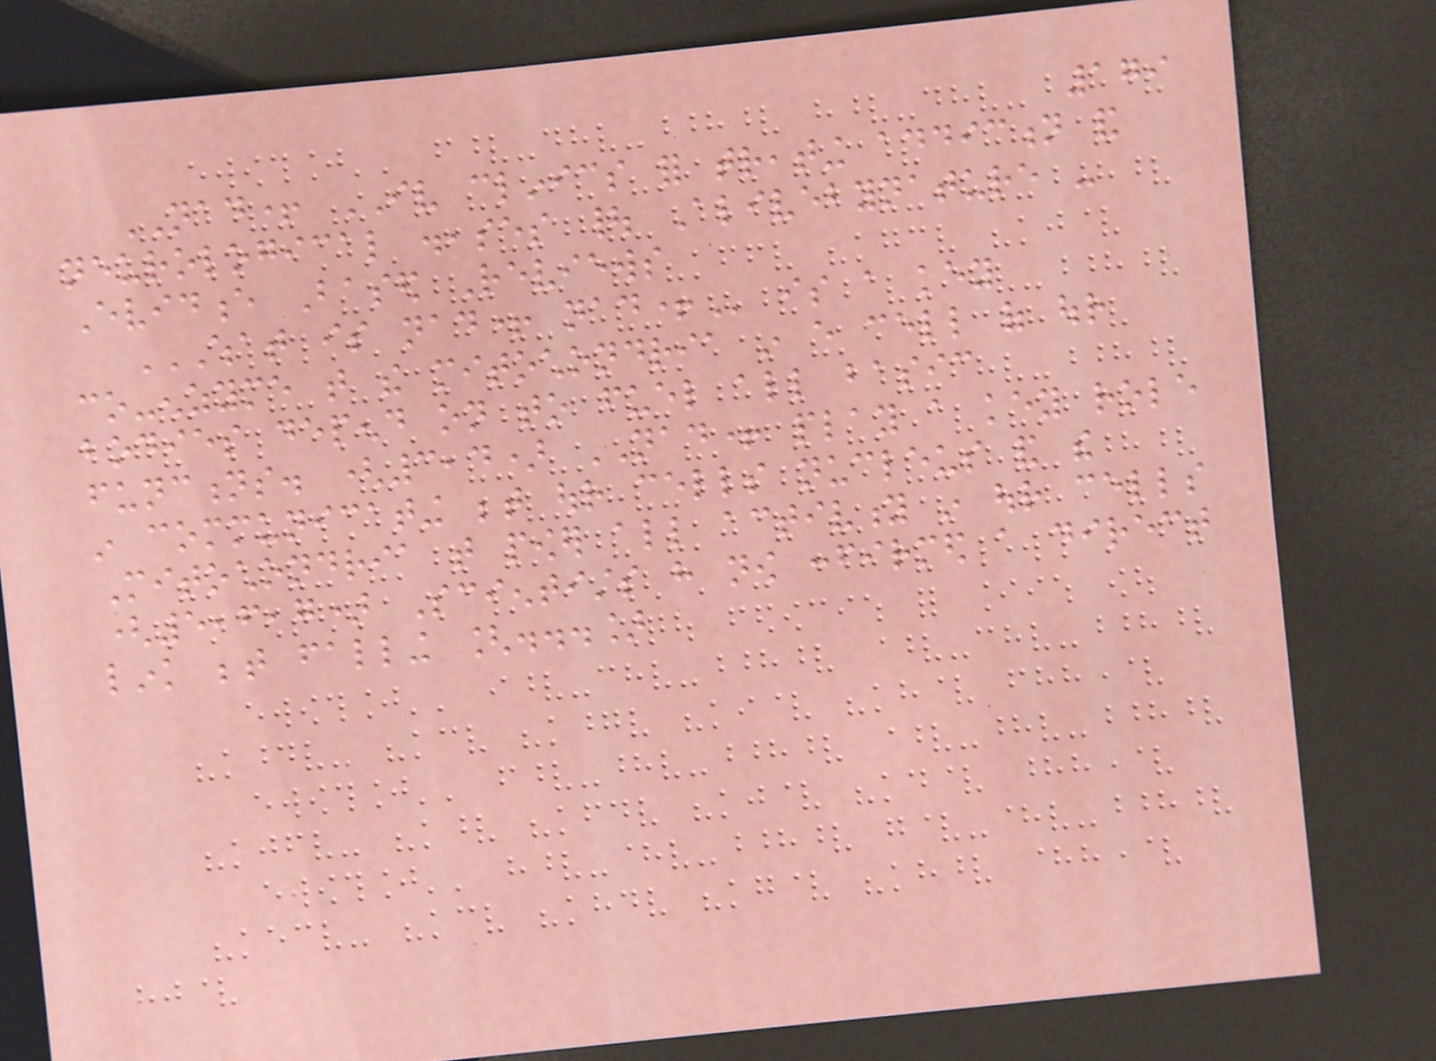179
NAD+ IV clinics for treating addiction and
neurological diseases | Alivebynature -
Evidence Based Reviews
WHAT IS NAD+ NAD+ is a key
co-enzyme that the mitochondria in every cell of our
bodies depend on to fuel all basic
functions. (3,4) NAD+ play a key role
in communicating between our cells nucleus and the
Mitochondria that power all activity in our cells
(5,6,7) Scientists have now confirmed a direct
link between falling [...]
